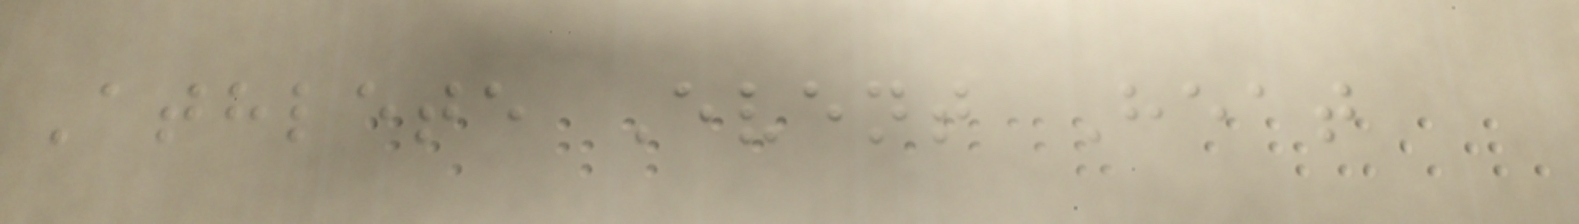Athlete Event Heat
